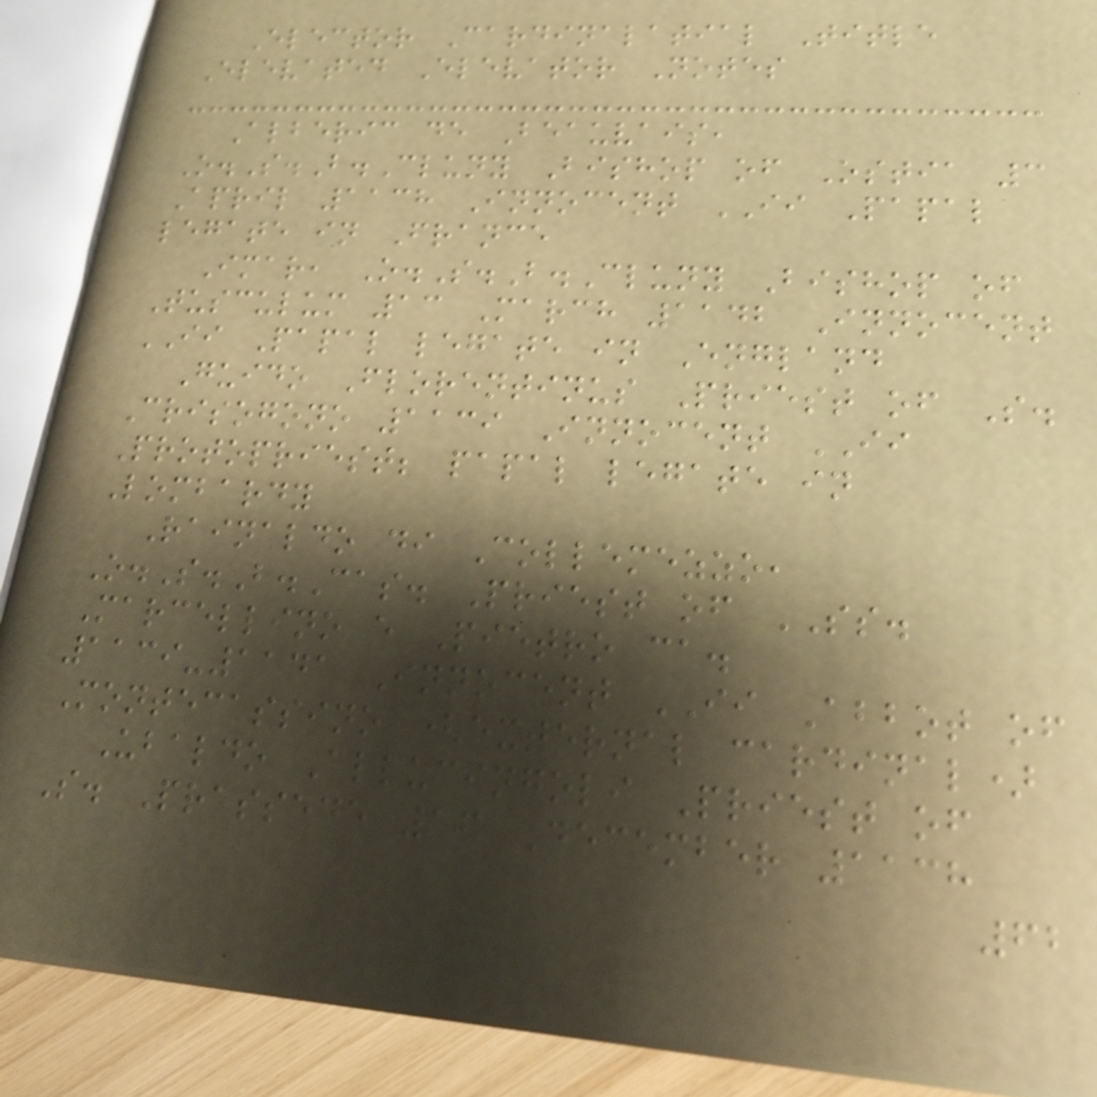Elector Cardinalatial Title
Elevated Elevator Notes
Alberic de Beauvais,
O.S.B.Cluny Bishop of Ostia 3
April 1138 Innocent II Papal
legate in France
Imar, O.S.B.Cluny Bishop of
Tusculum 13 March 1142 Innocent
II Papal legate in England
Guido Florentinus Priest of S.
Crisogono 1139 Innocent II
Protopriest; papal legate in
Lombardy
Rainaldo di Collemezzo,
O.S.B.Cas. Priest of SS.
Marcellino e Pietro ca.
1139-1141 Innocent II Abbot of
Montecassino (external cardinal)
Ubaldo Allucingoli Priest of
S. Prassede 16 December 1138
62
